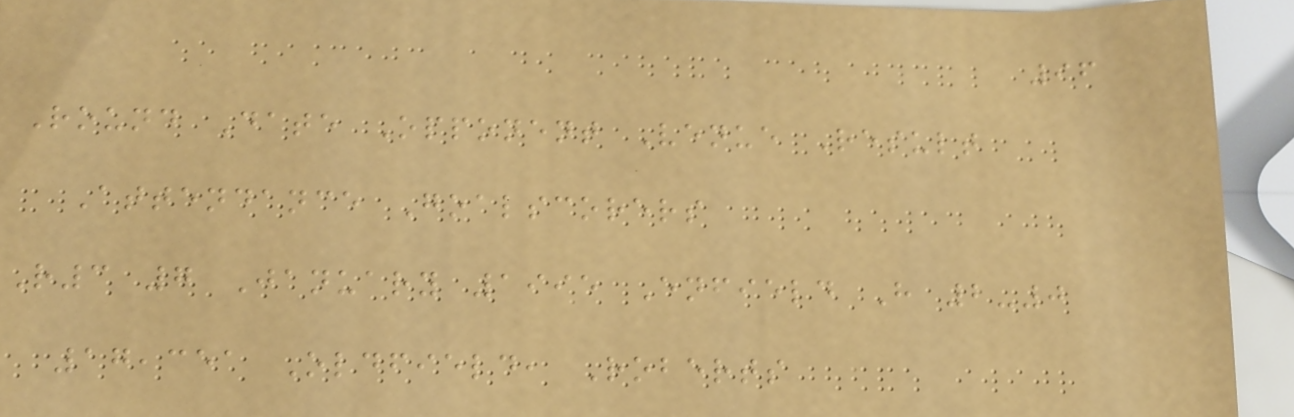96
Round Date Opponent Venue Result
Attendance Goalscorers
R3 7 January 1995 Enfield H 2-0
17,351 Oldfield, Roberts
